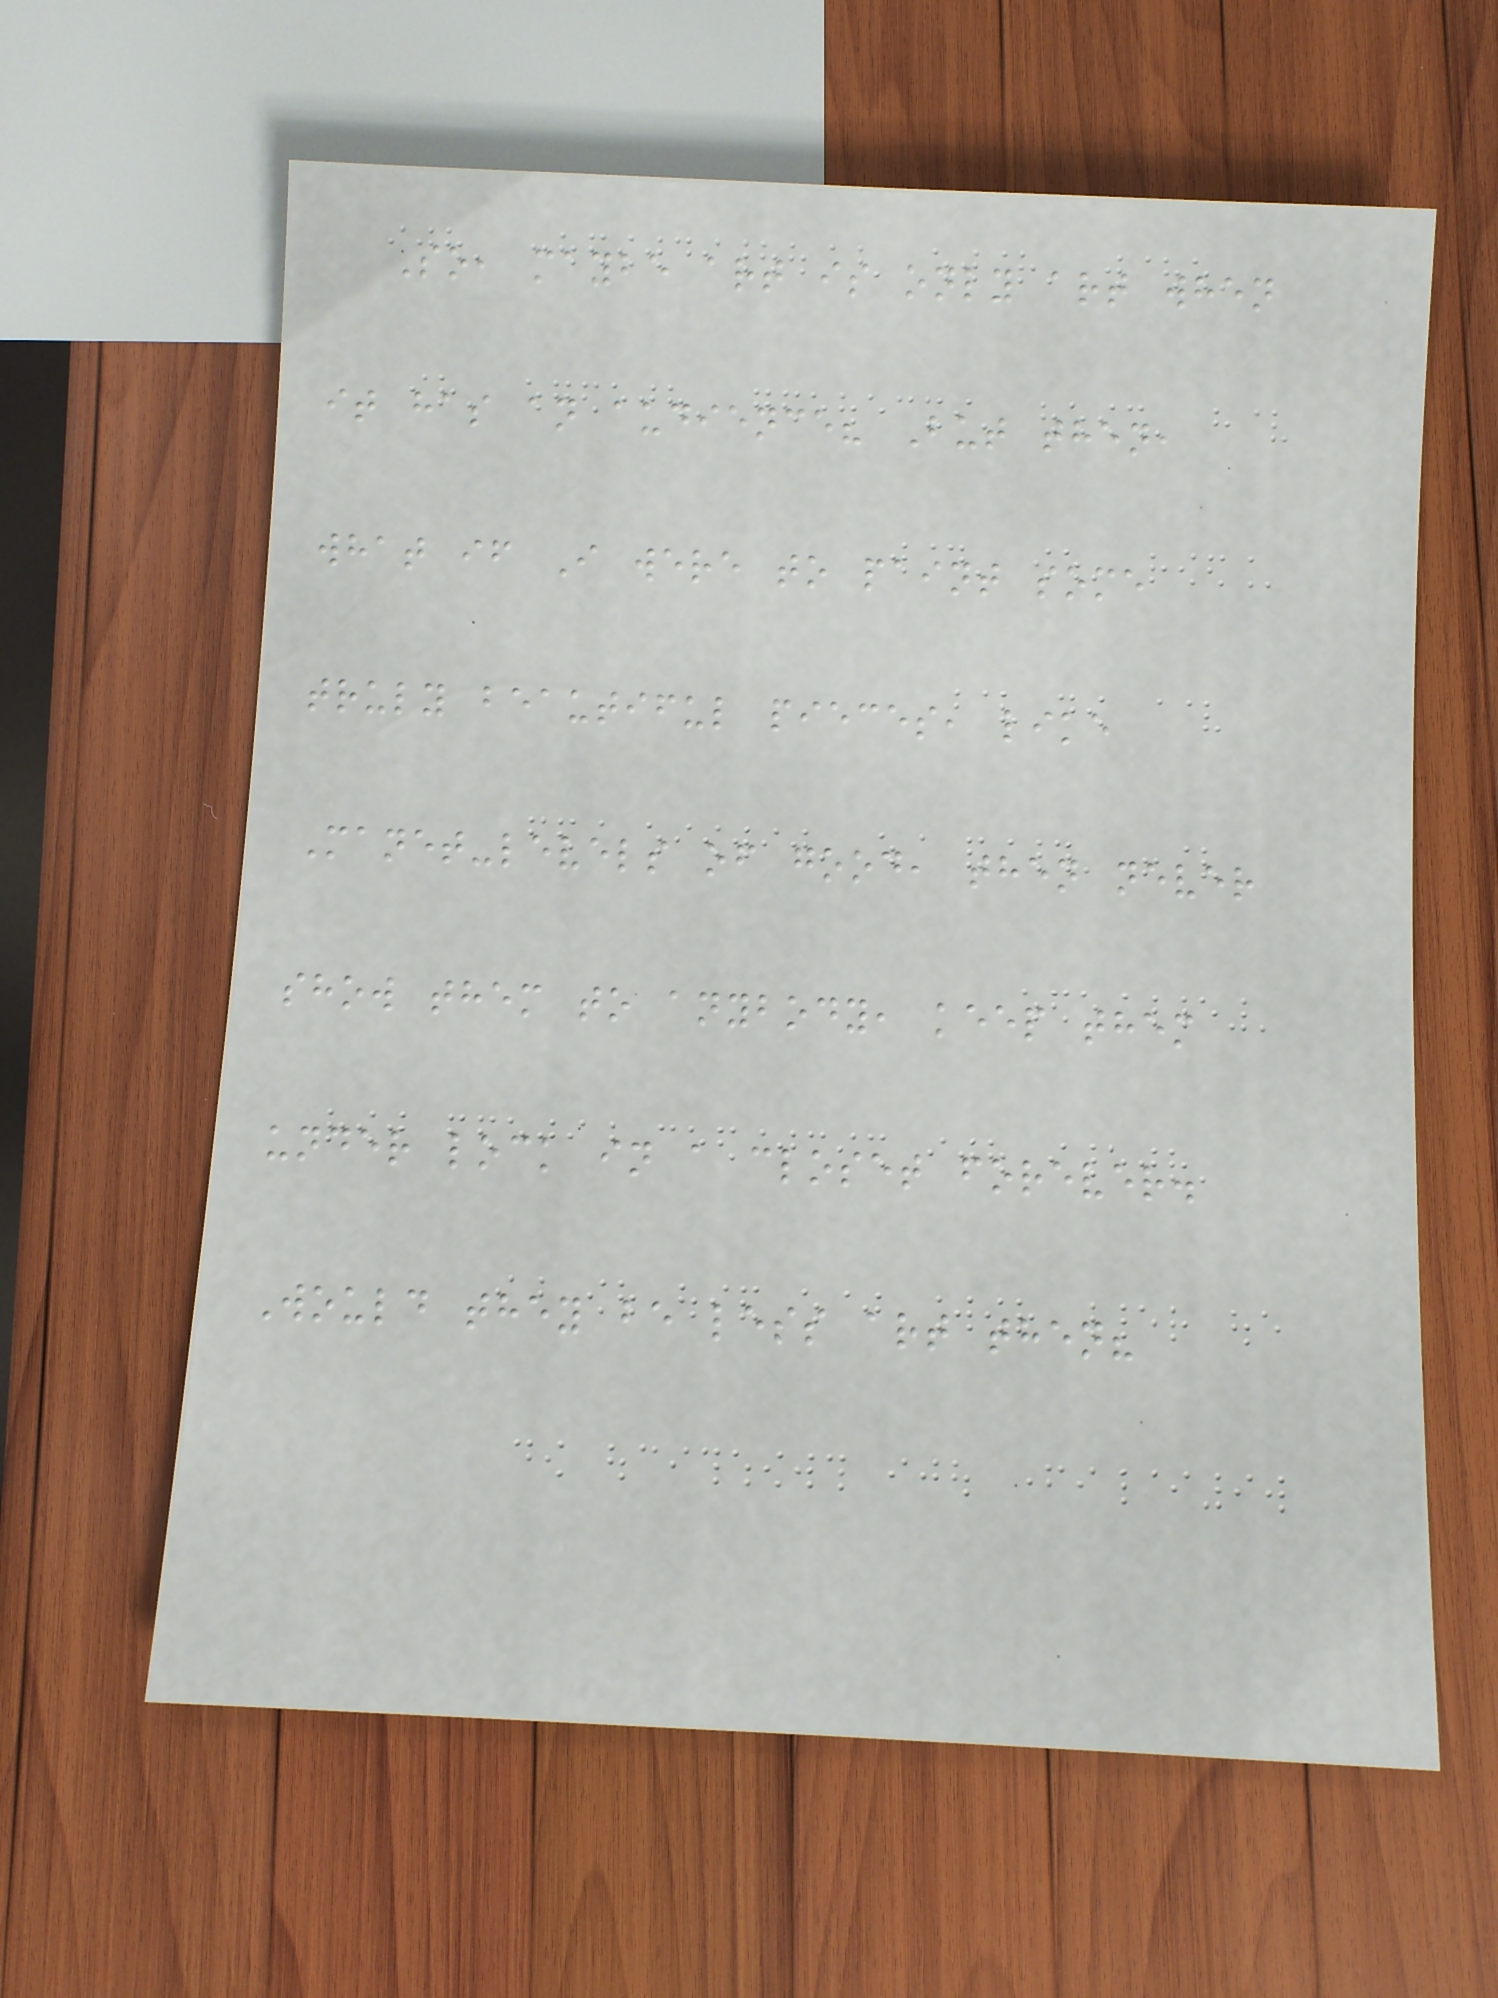So, maybe art is only art when
it has an audience? But then,
what if I were to paint some
truly beautiful pieces, like
Manet-levels of good, then never
show them to anybody, keep them
under lock in a closet forever.
Would they be less art then?
